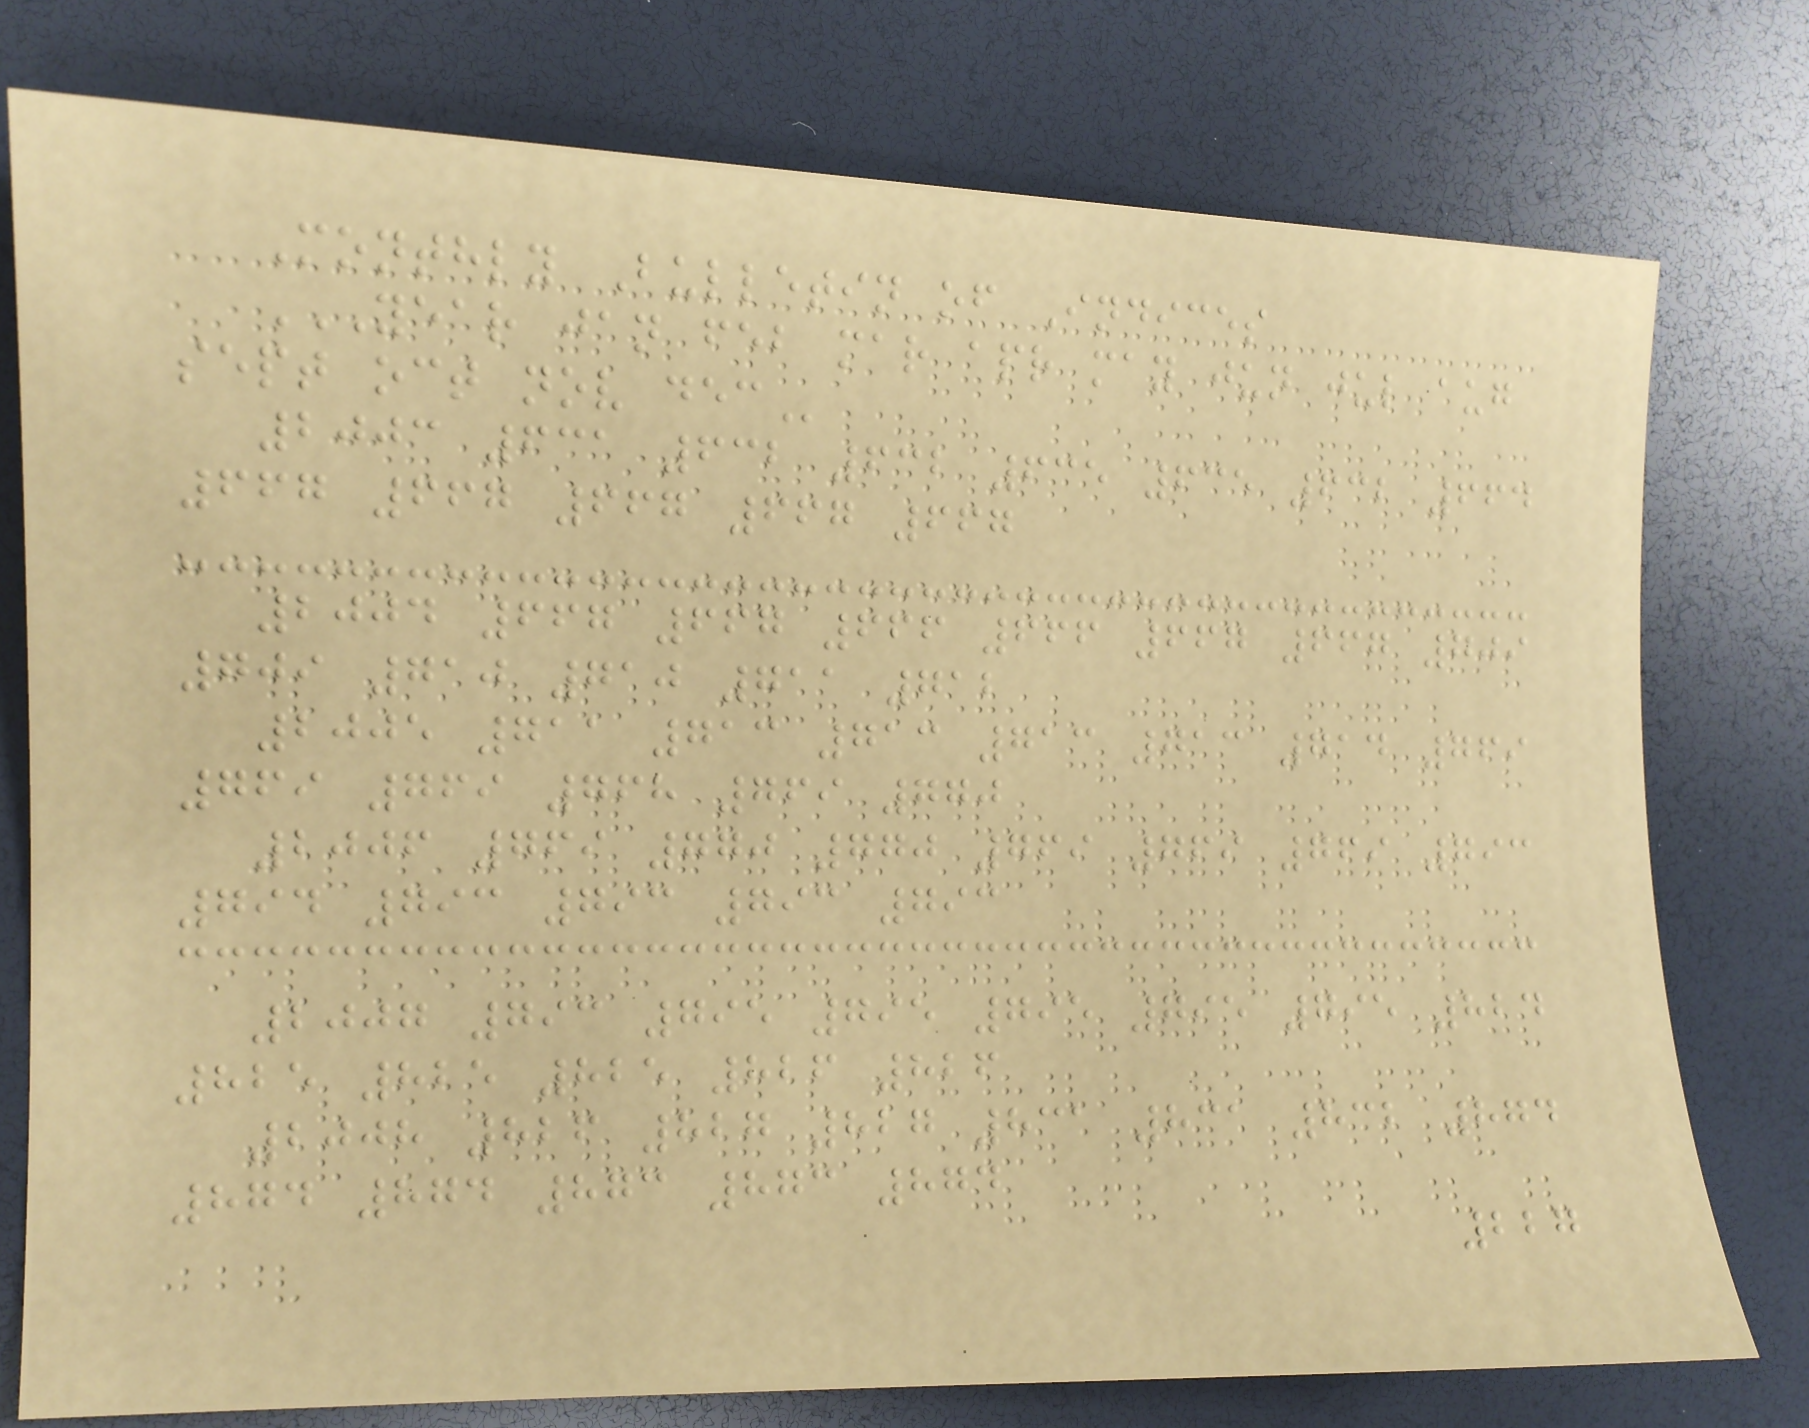Monthly Bulletin of Indices
YEAR JAN FEB MAR APR MAY JUN JUL AUG
SEPT OCT NOV DEC
2003 631 632 632 635 635 632 664
667 667 667 667 667
2004 667 667 666 666 667 667 709
709 710 710 711 712
2005 711 713 713 713 713 714 769
769 769 768 769 770
2006 769 770 770 769 769 769 793
794 793 793 793 793
2007 793 795 795 795 795 795 824
825 825 825 826 826
2008 826 827 827 831 831 832 874
874 874 873 873 874
227
